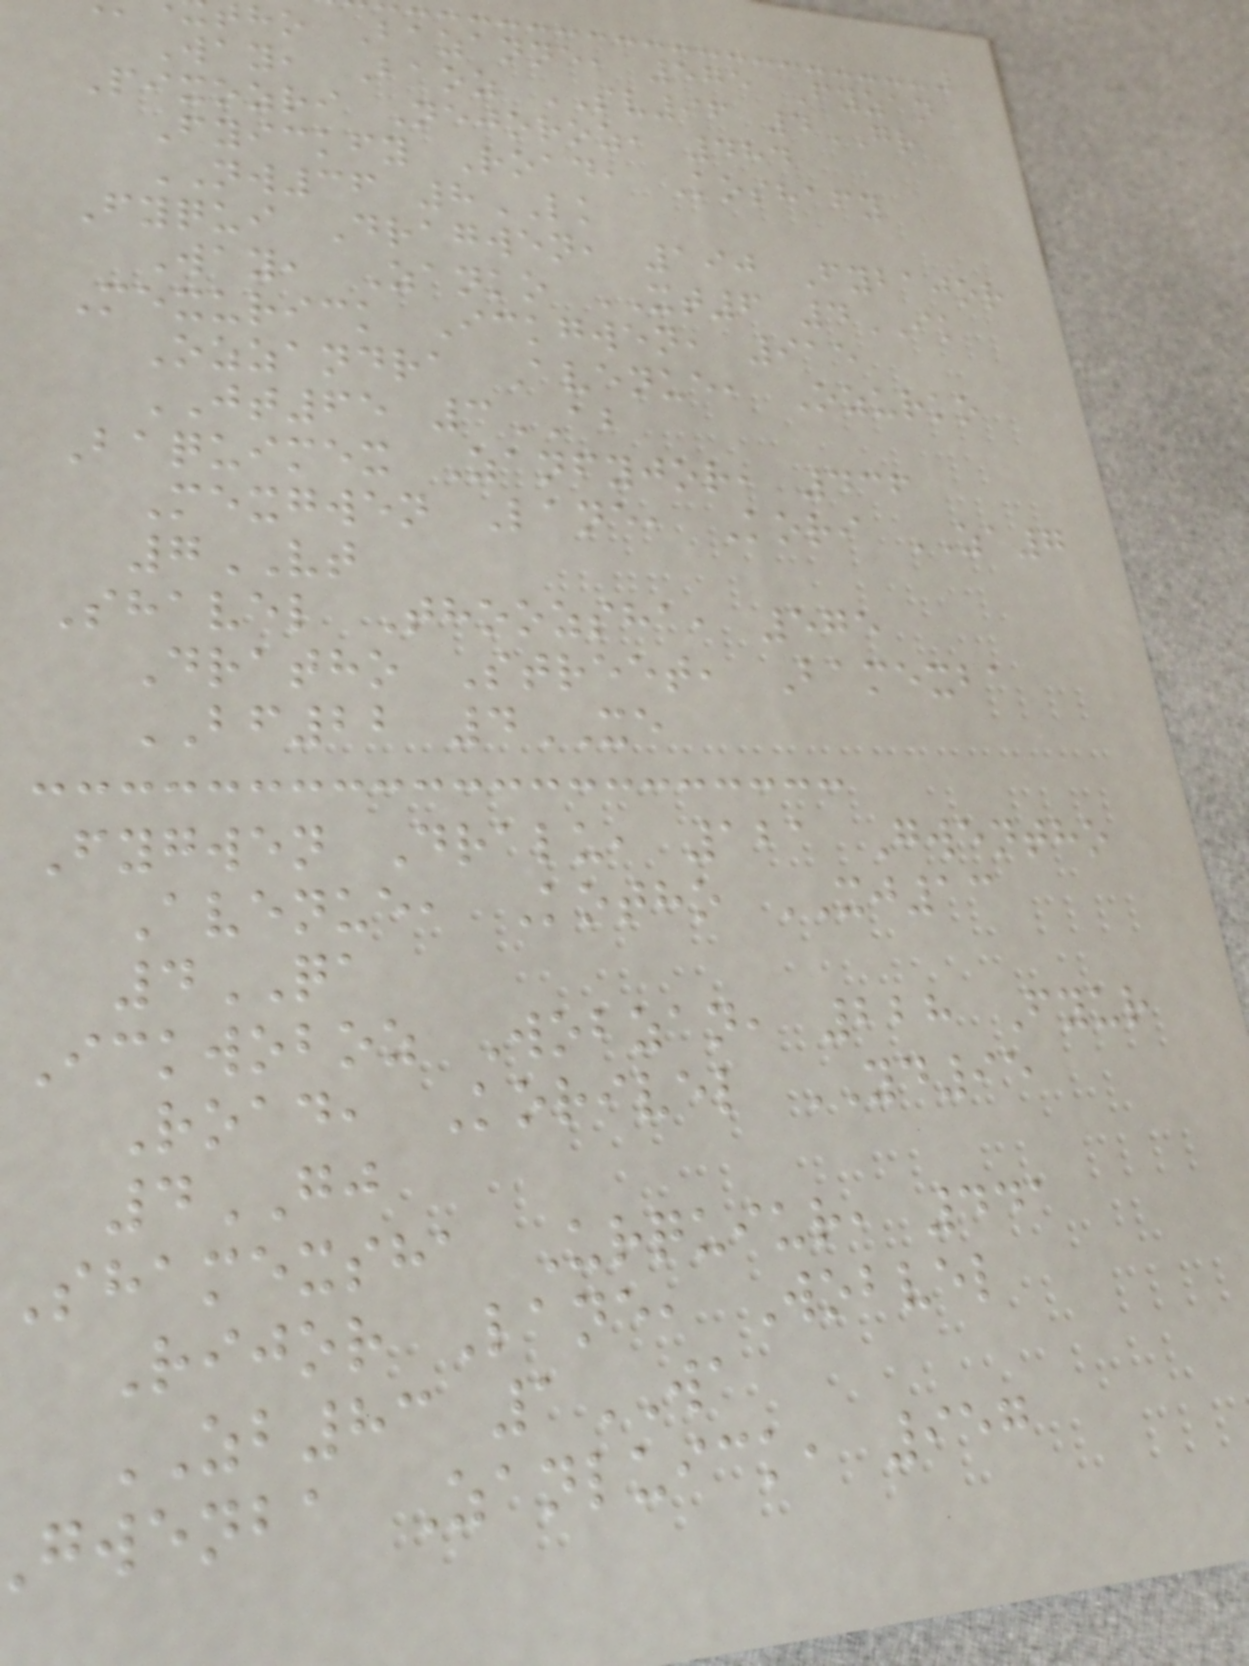ho Bazanne, 575 Fyzan
Way, Baoz SV96 4GR
Pixozri Nejoroz, 484
Fyickfy Road, Koshafy
NW36 8LK
Fyqui Dragwen, 190 Fybajor
Way, Zanko XT6 4IK
Mexurick Ickgwen, 915
Ozzandra Avenue, Ozurko
JT65 3AB
Baquimex Zanfyjor, 436
Mexgwen Lane, Kori ZA7
7VT
Shavel Thoozsha, 575
Dratho Street, Bamexba
BF22 4XE
Fygwen Dralu, 121 Gwentho
Avenue, Kotho XJ13
4QA
Ickwoboz Wobzan, 228 Fyur
Road, Korivel YD95
4GJ
shamexsha Urquiur, 441
Rijor Lane, Wobvel
ZB83 1WA
gwenba Zanluick, 957
